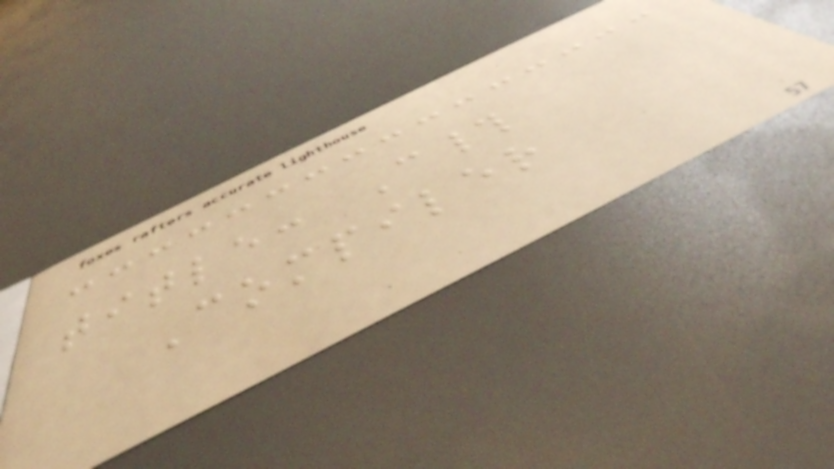title: C#
Compiler
